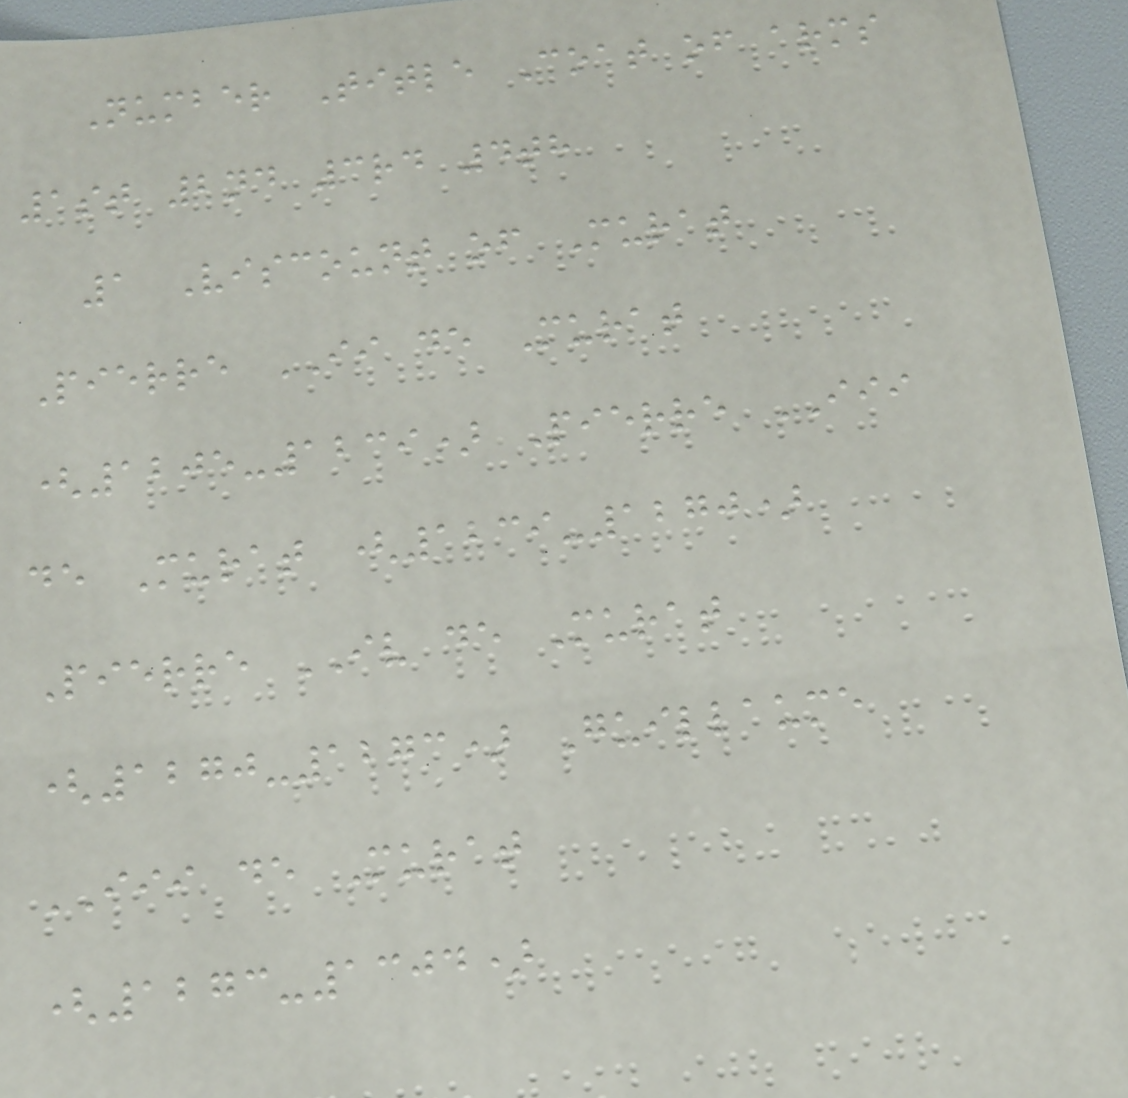Number Title Coat of arms
1st 2nd 3rd 4th
1 Viscount of Murat
Pierre II de Murat
(1205-1239) Pierre III
de Murat (1239-1270)
Pierre IV de Murat
(1270-1273) Guillaume
III de Murat
(1273-1304)
